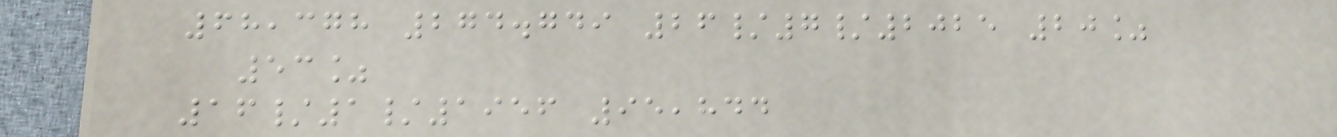68,378 274.749 26/7/2025 20%
53%
16/1/1956 95,844
